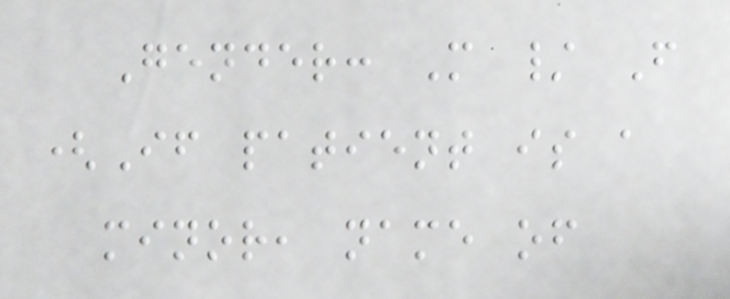Gender: M / F
(If patient is a
minor, name of
